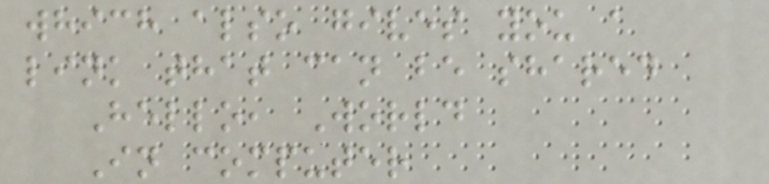which also gives you a
link that can be shared
Hello, World
In computer
